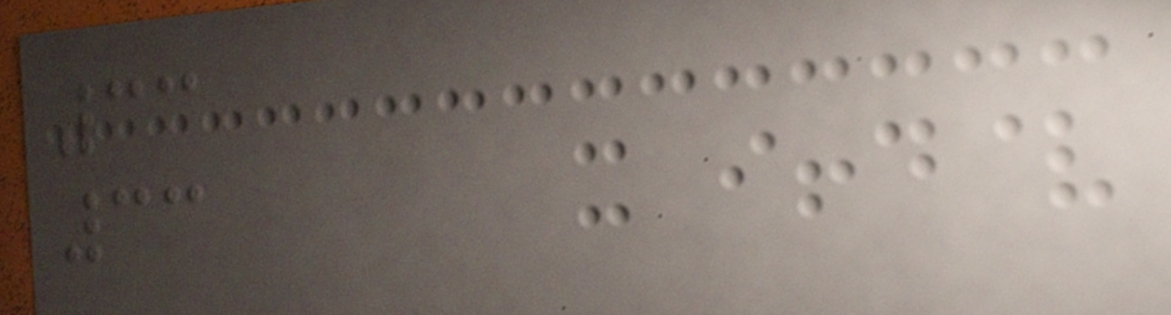33
33
